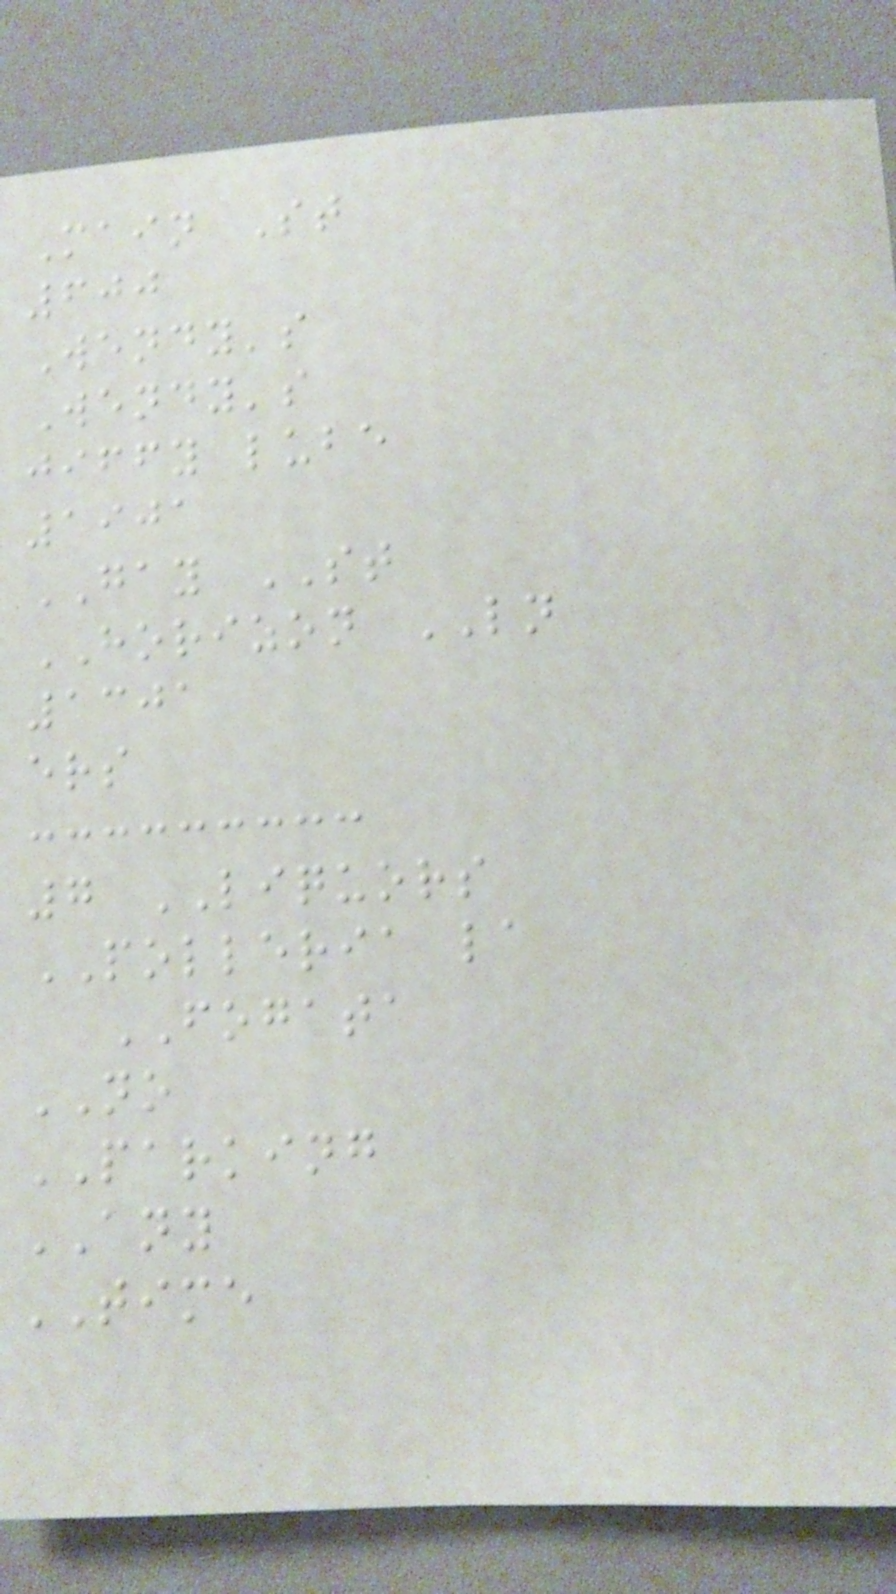Main St
600
Wendy's
Wendy's
jiffy lube
1901
GAY ST
HORIZON LN
1301
ers
7 LIQUORS
POLLERIA la
FOGATA
NO
PARKING
ANY
TIME
